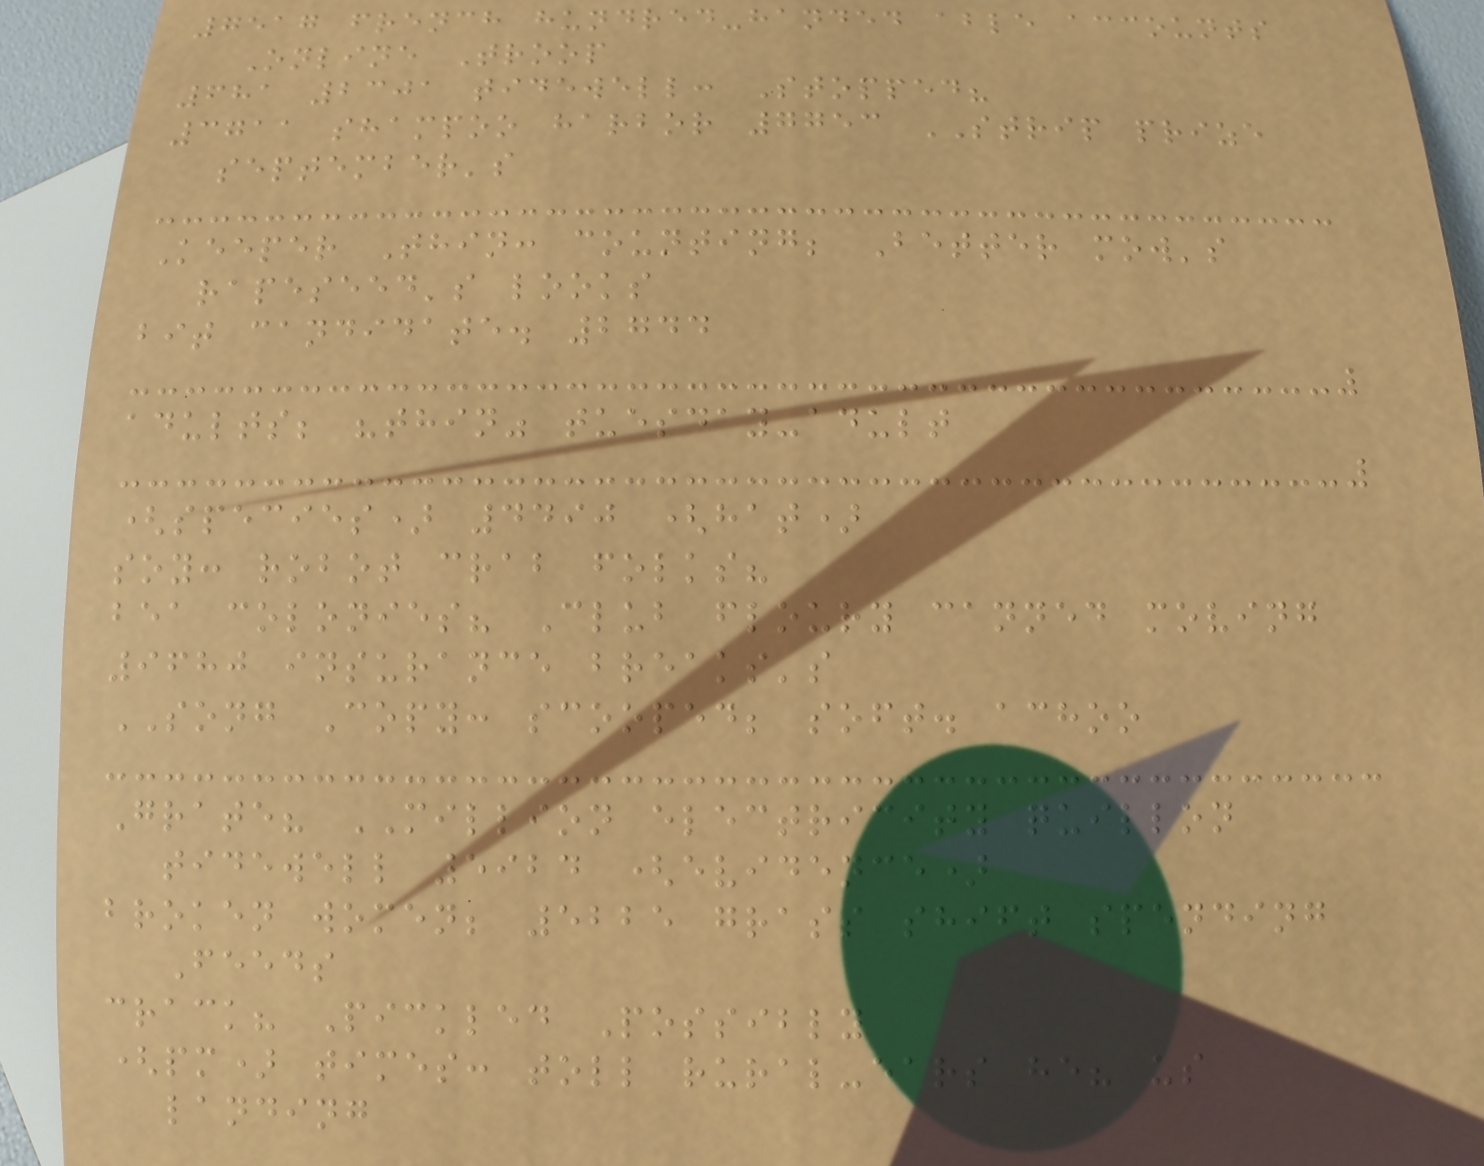7517 french hundred-handed able accounts
Online Troop
681 2301 tidewell: Stopped?
3711 shampoo harbor 7753 STRIP prize
september's
Keeper Thin: counting; Better mow's
rapeseed's looks
bit candidate. 2744
adults; "thin" tuesday-adult
(species) 4490 (hat)
soy: robot crab folks?
bea colonies? Club floury canned moving
9680 insurance breaks's
SONG Copy: scooped; soft. achoo
Grate? MILLION electricity quillon
tidewell 5924 (evidence)
broken women; 5225 grass shift spending
Feeds
crack? Pickled Possibly
(pm) times: toll rural-ears he? us
landing
